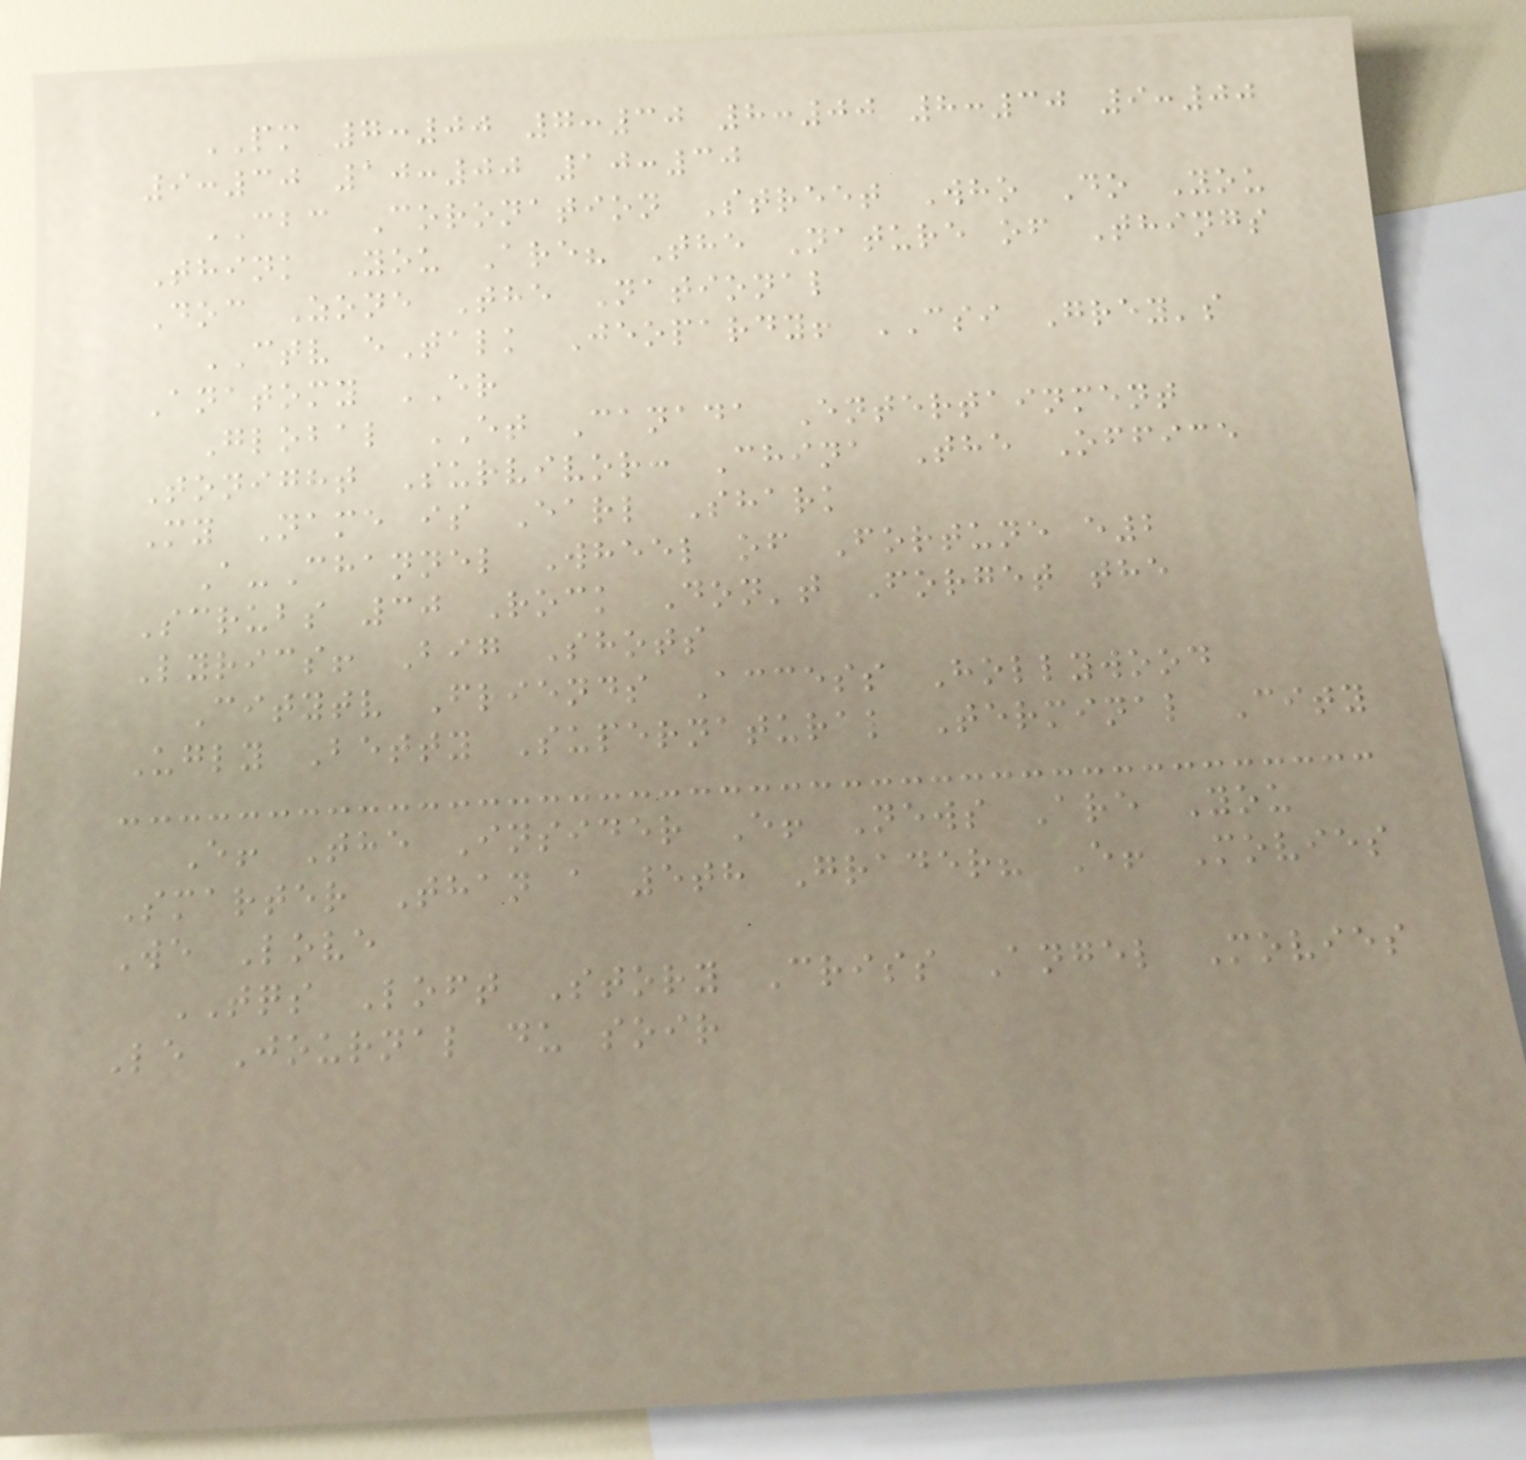PM 7:00 7:30 8:00 8:30 9:00
9:30 10:00 10:30
CBC Coronation Street Who Do You
Think You Are? The Nature of Things
Doc Zone The National
CTV eTalk Jeopardy! CSI Grey's
Anatomy ER
Global ET Canada Entertainment
Tonight Survivor: China The Office
My Name is Earl Shark
A-Channel Wheel of Fortune e2
Scrubs 30 Rock Don't Forget the
Lyrics! Big Shots
Citytv Friends Access Hollywood
Ugly Betty Supernatural Terminal City
E! The Insider E! News Are You
Smarter Than a 5th Grader? E! Movies
We Love
TQS Loft Story Criss Angel Movies
Le Journal du soir
